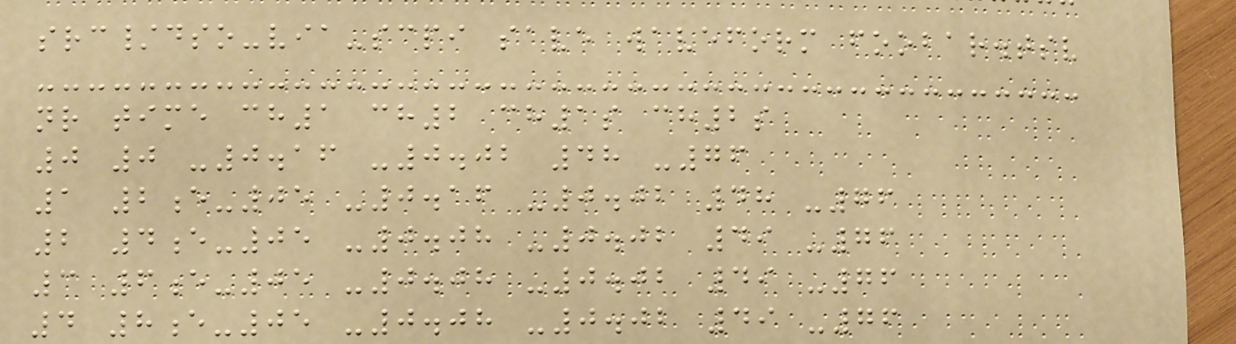src/dso-via-scpi save waveform foobar.tsv
nr time ch1 ch2 ch1s ch2s
0 0 -0.16 -0.02 48 -76
1 2e-05 -0.16 -0.02 48 -76
2 4e-05 -0.08 -0.02 49 -76
3 6e-05 -0.08 -0.02 49 -76
4 8e-05 -0.08 -0.02 49 -76
